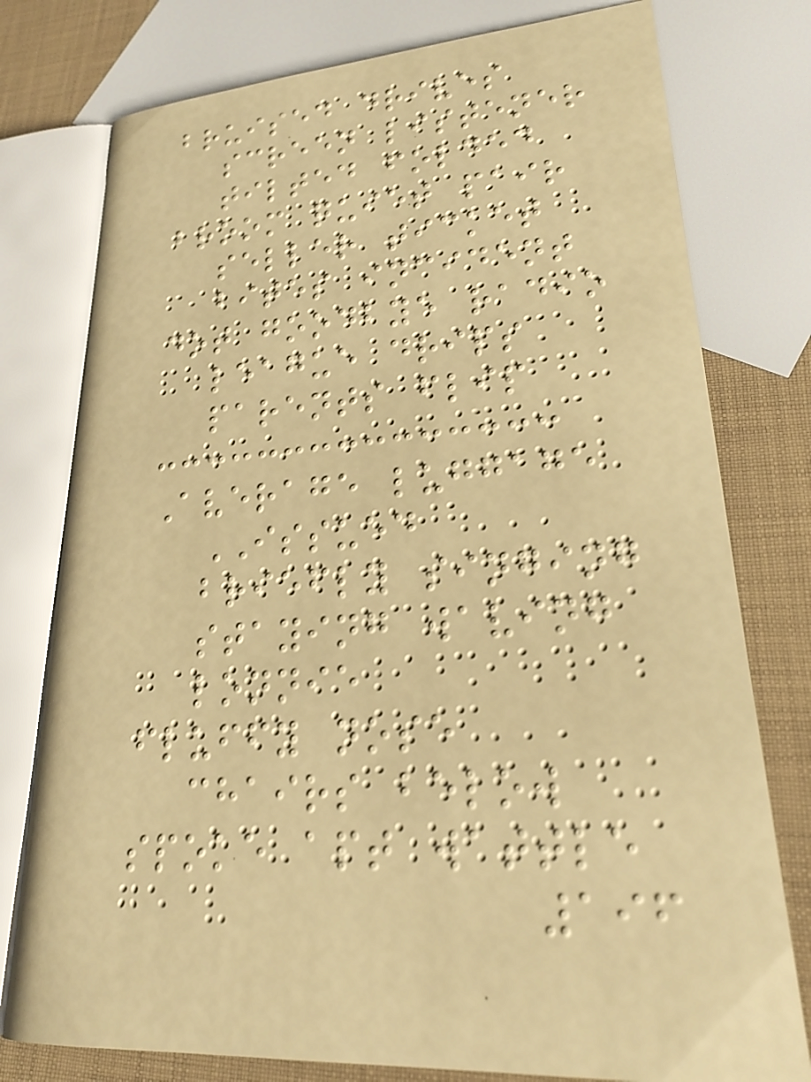bruised drives
screen listener
tilted folded
broom quiet pair
seller ticket
bites incident
dot goodbye radio
league drips
parents flip
Average luggage
ISSUED
briefly singing
staying waving
lonnie
fluffy nose
chairs below
spoke apt wattle
196
